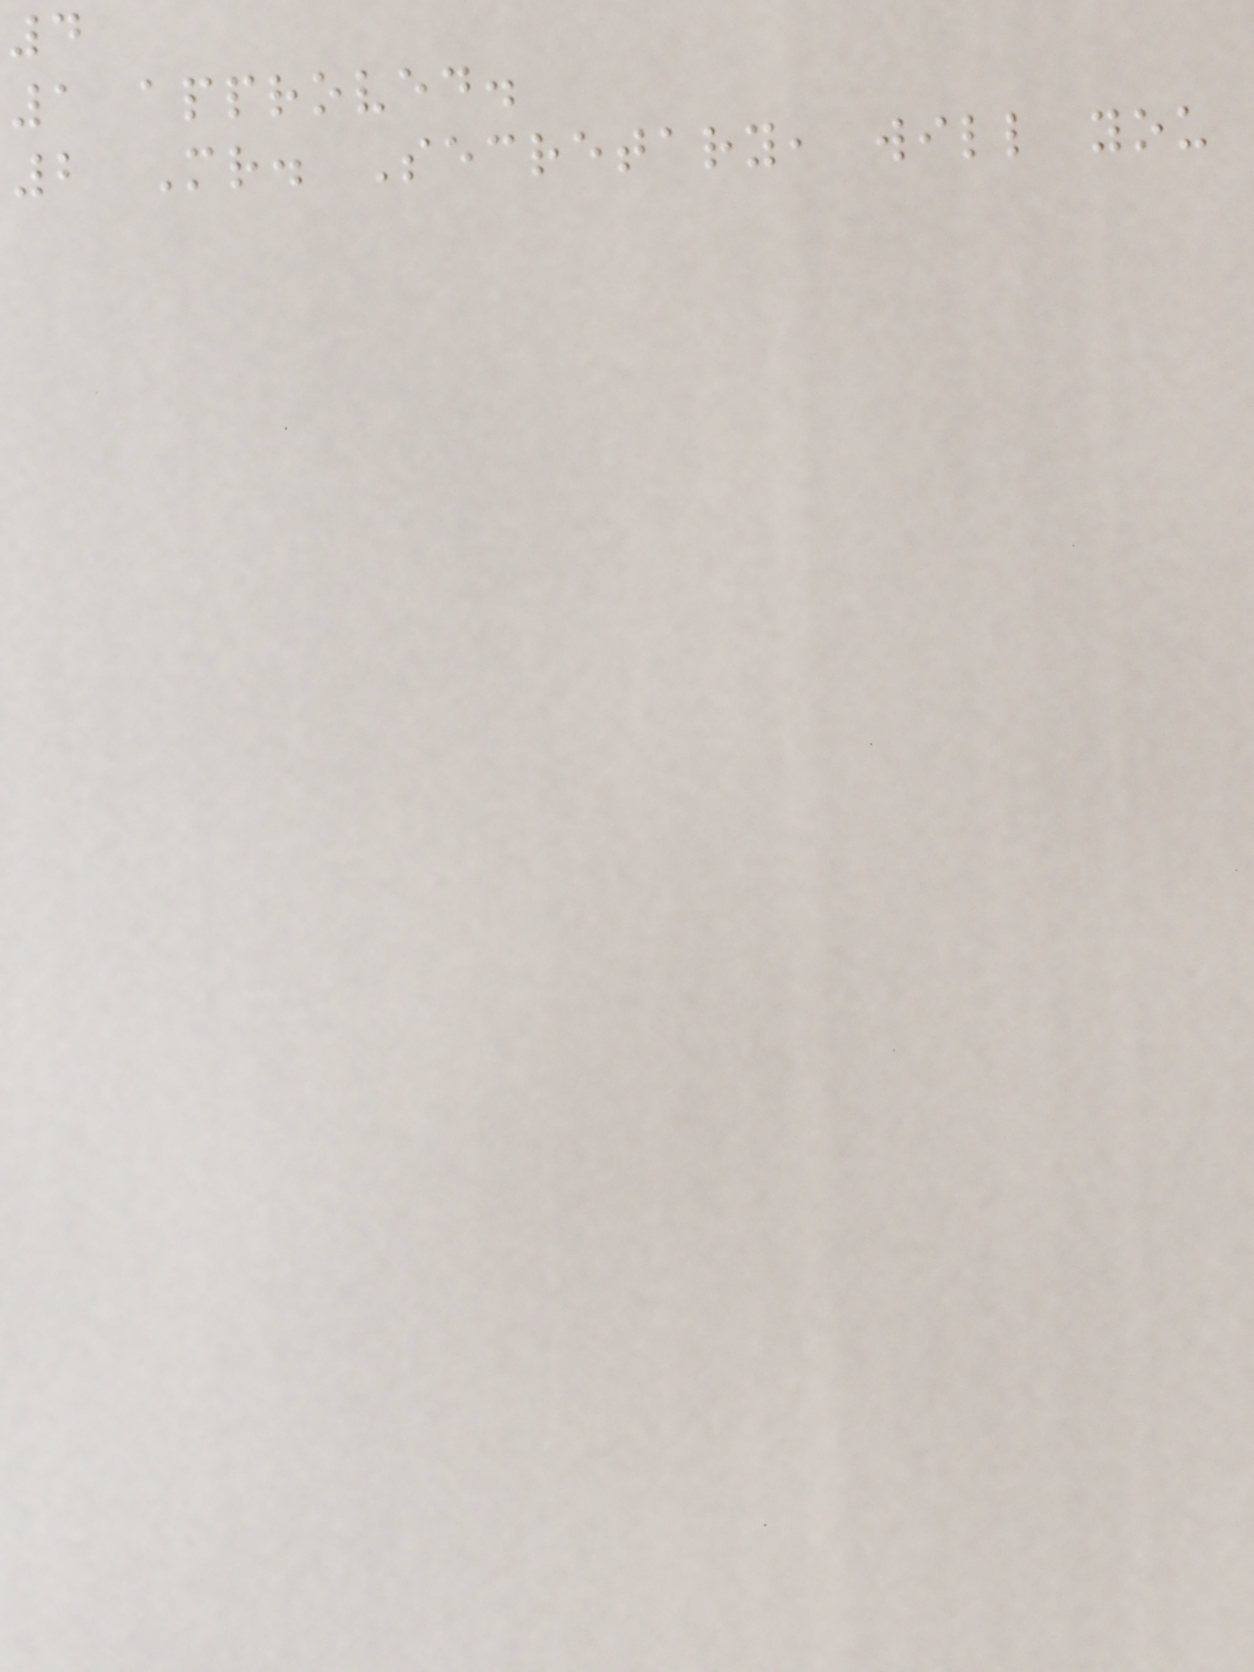4
1 approved.
2 Mr. Secretary, will you
